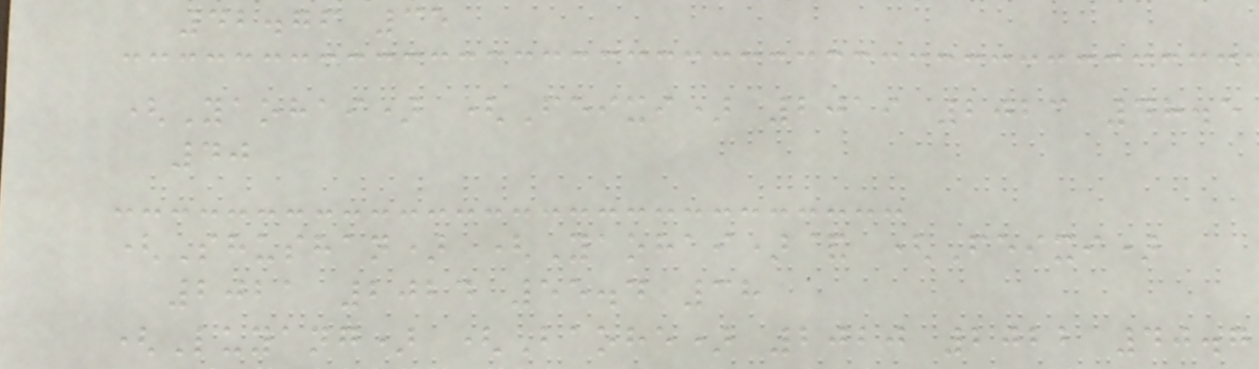42.76 35
(Yaohai) (Feixi) 2019 2023 48.5
40
(Shushan) (Yaohai)& (Feixi)
2021 2024 55.4 38
(Luyang) (Baohe) 2020 2022 40.7
